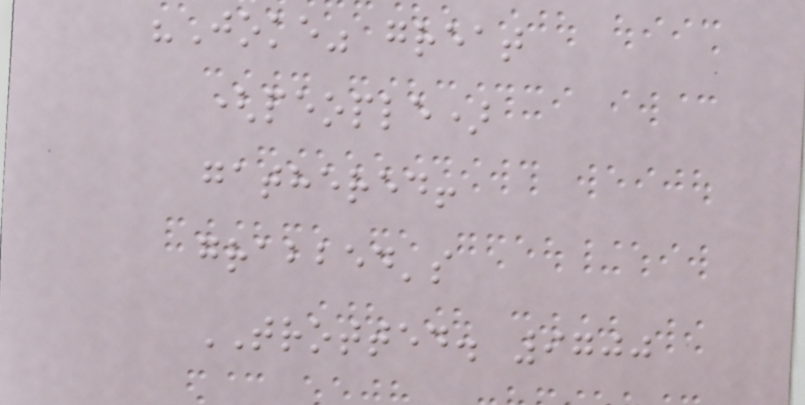"Joke" great
(people)
gathered!
grabbed's
TROTTED. 9700
